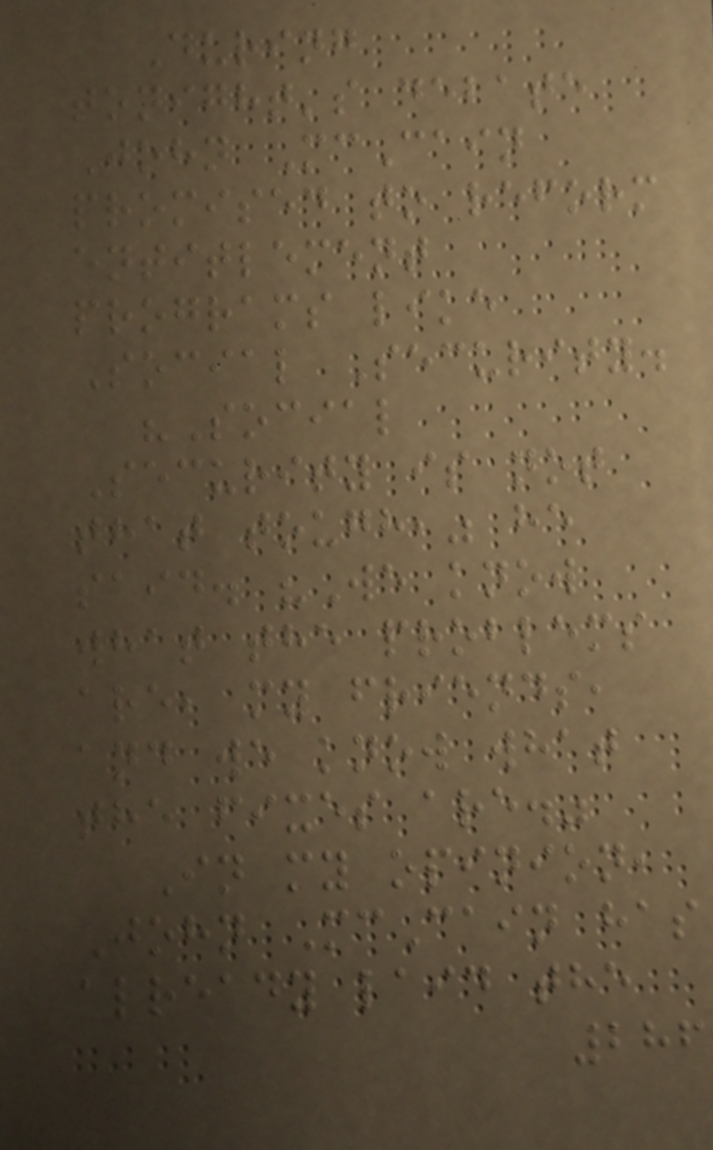During
tonight's debate
John McCain
promised to reform
entitlement
programs like
Social Security.
"Social
Security is not
that tough," he
said. "We know
what the problems
are, my friends,
and we know what
the fixes are."
In my opinion,
John McCain has
already laid the
286
